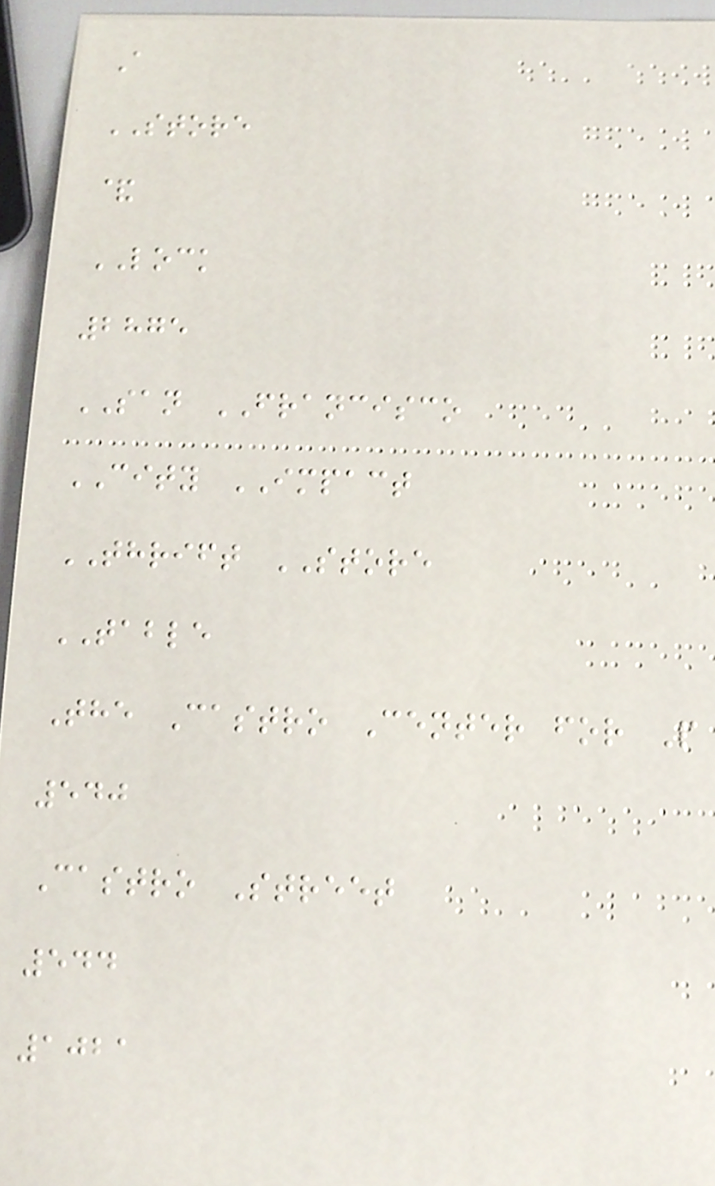A
STORE
&
LOCK
2875
SAN FRANCISCO
CITY IMPACT
THRIFT STORE
TABLE
The Castro Center for P
540
Castro Street
544
1021
